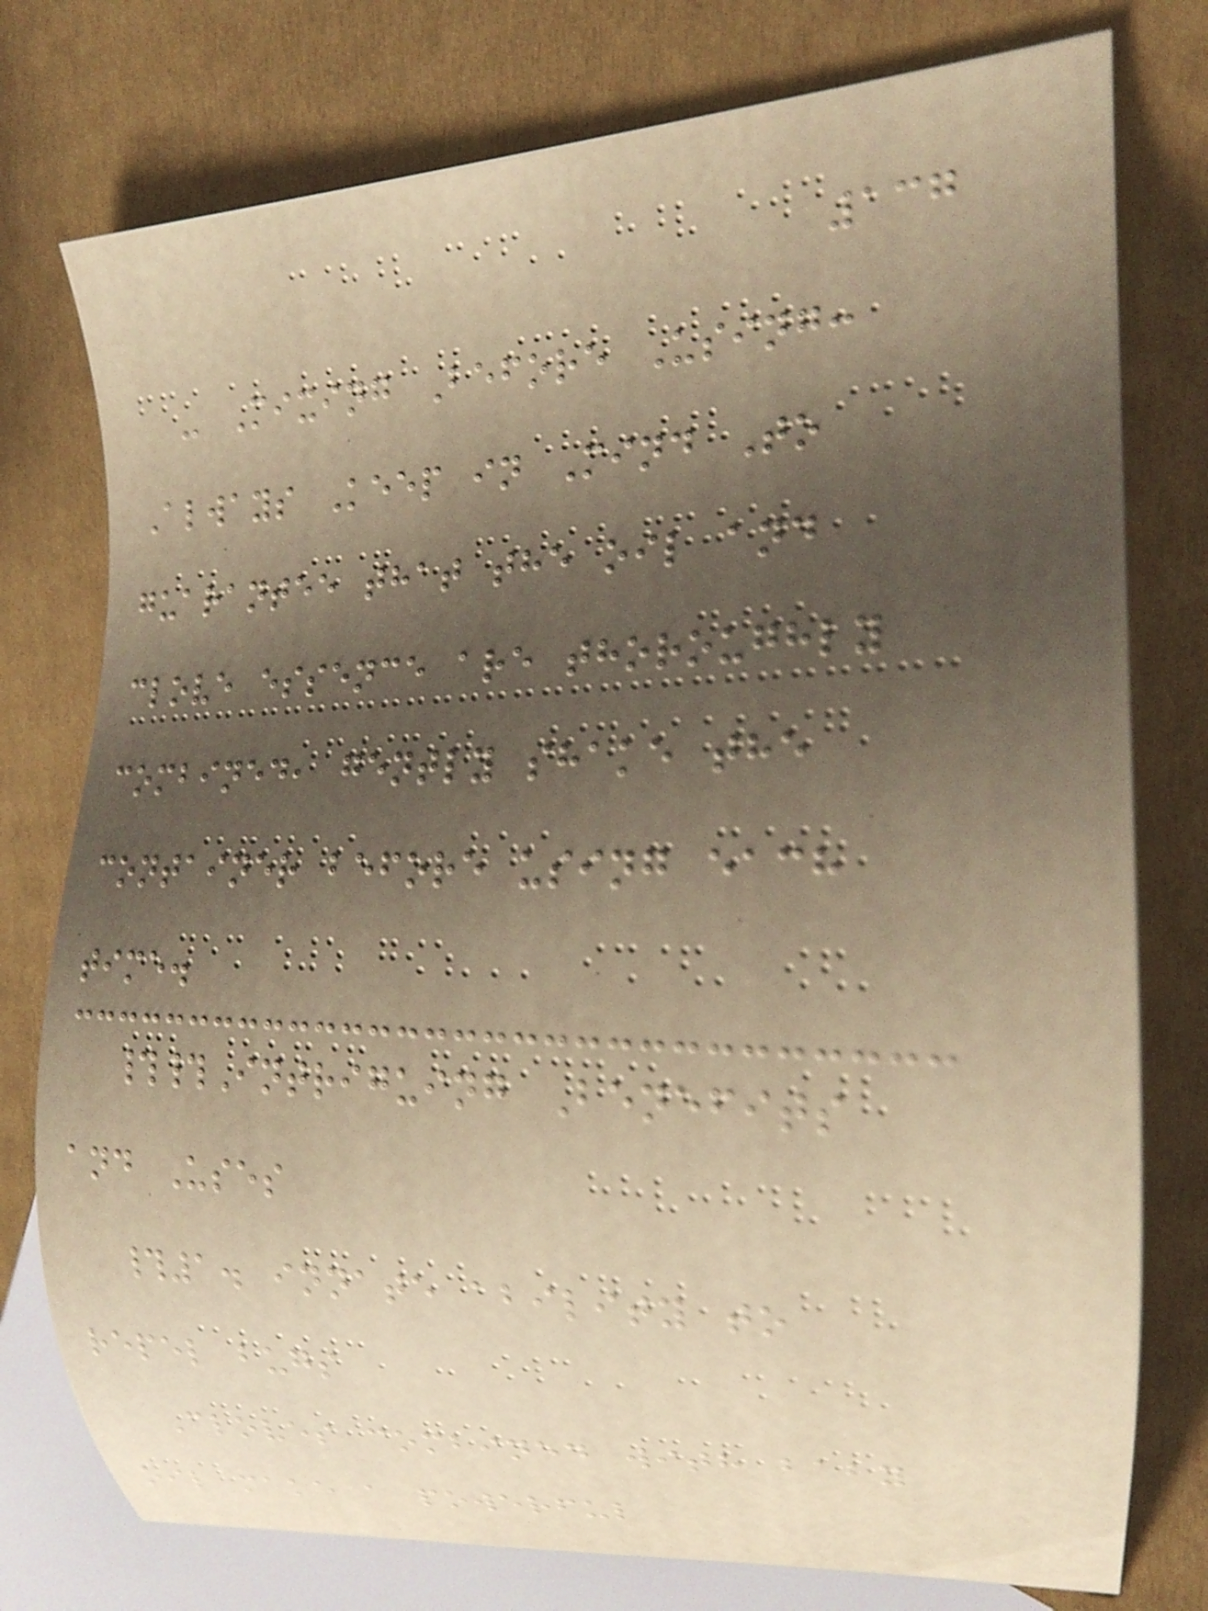137
- Mixing Before Using:
Always Keep in Mind To
guarantee that the oil and
clove essence are thoroughly
combined, gently shake the
container before using each
time.
##Intriguing Benefits
and Uses
#1. innate ability to
repel bugs
Cloves combined with baby
oil make a powerful
